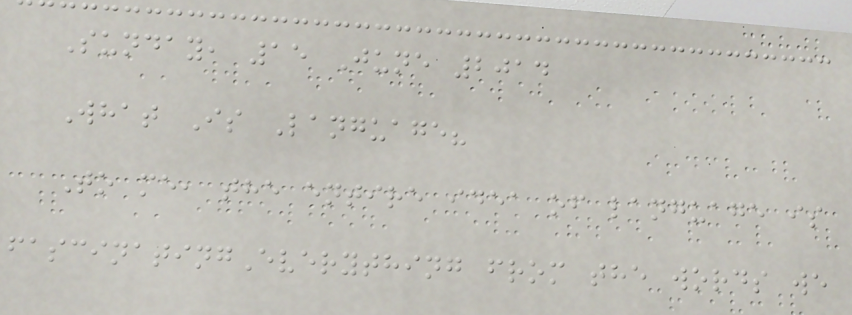Sunday, 15 June 2014
What Is Language?
To me, the entire idea of language is
fascinatingEverything from the words we
